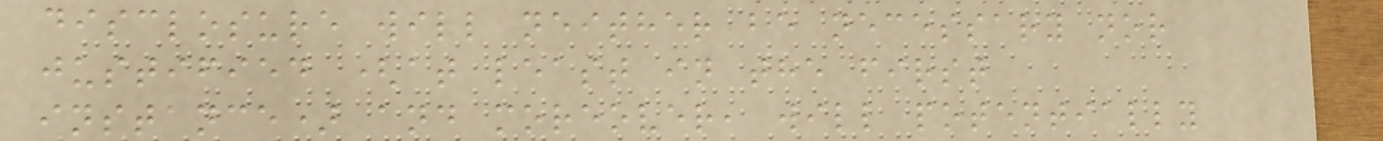disclosure will neither be necessary nor
justified (at least in the first
instance) and moreover, will potentially
